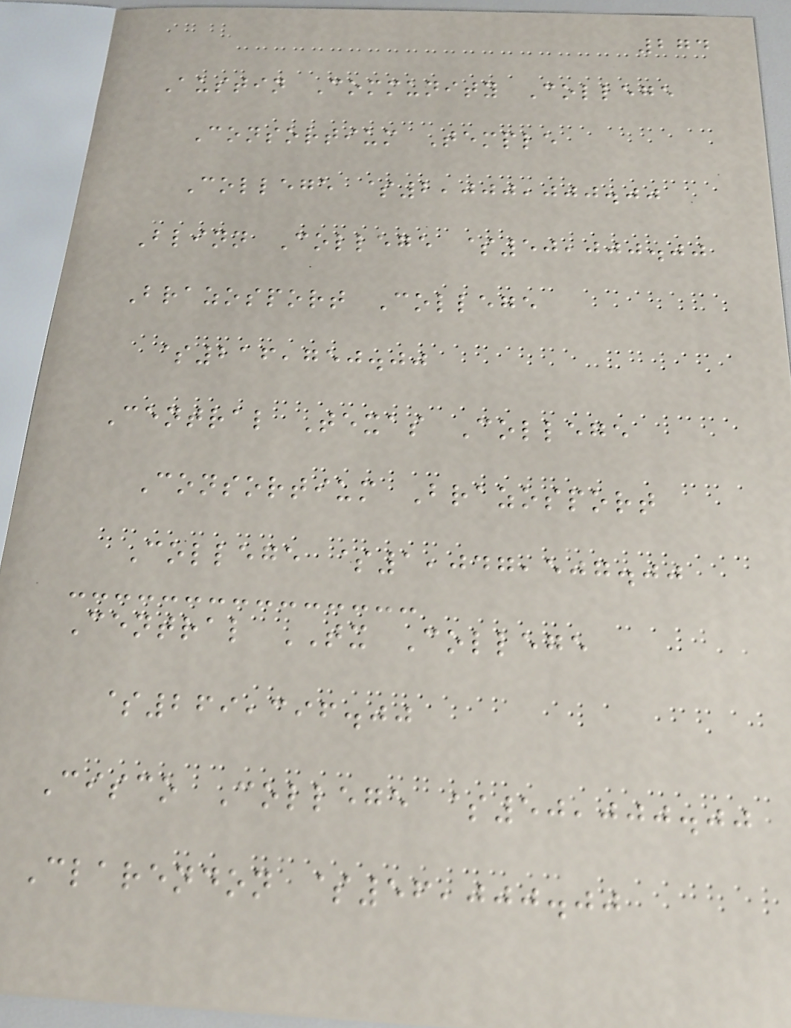274
Austin Community College
Consortium Temple
College $2,000,000.00
Blinn College $50,000.00
Brazosport College
$216,750.00
Central Texas College
Consortium Brazosport
College $1,047,507.00
Central TX College
$269,396.00
Cisco College $50,000.00
Clarendon $56,000.00
